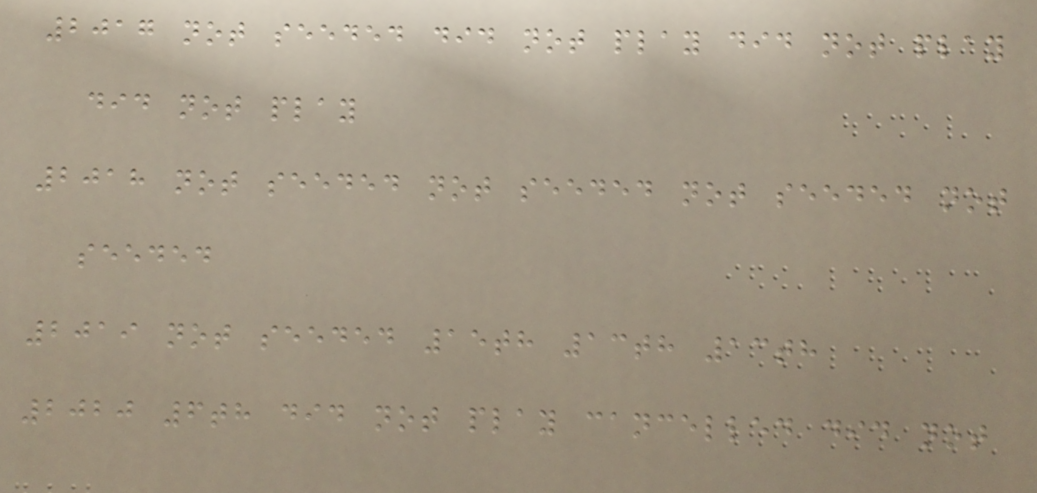2017 not seeded did not play did not play
did not play
2018 not seeded not seeded not seeded not
seeded
2019 not seeded 15th 13th 13th
2020 6th did not play cancelled did not
